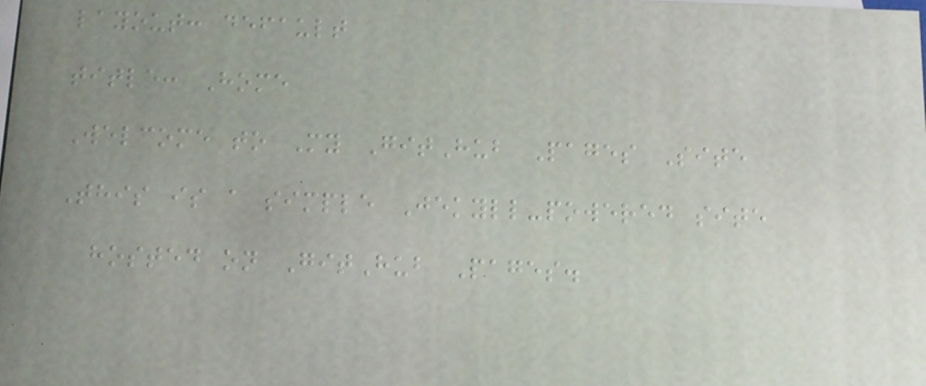layout: default
title: Home
Welcome to My GitHub Pages Site
This is a simple Jekyll-powered site
hosted on GitHub Pages.
